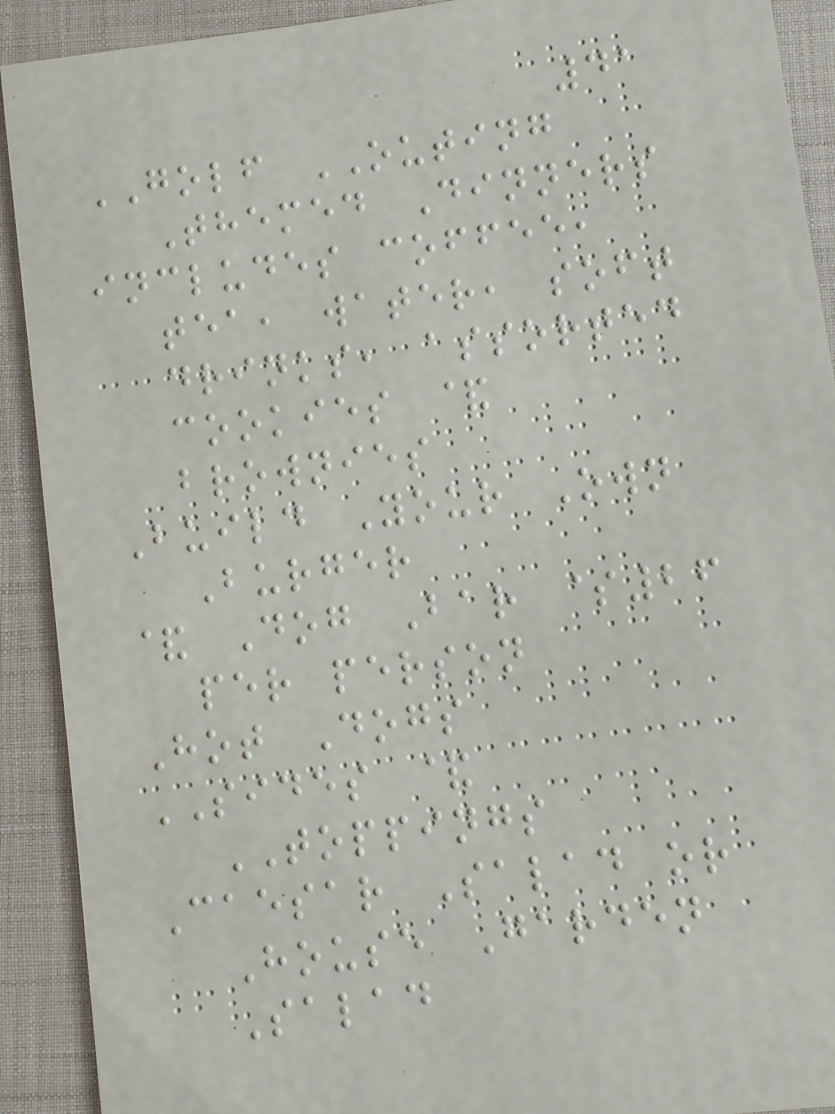41
GOLF OUTING
Themed Dinners
includes coffee,
tea, water, soft
drinks, assorted
cookies &
brownies
Build Your Own
Burger
& Dog Bar $26
per person
Hot Dogs
SIDES &
TOPPINGS
Caesar Salad or
House Garden
Salad
